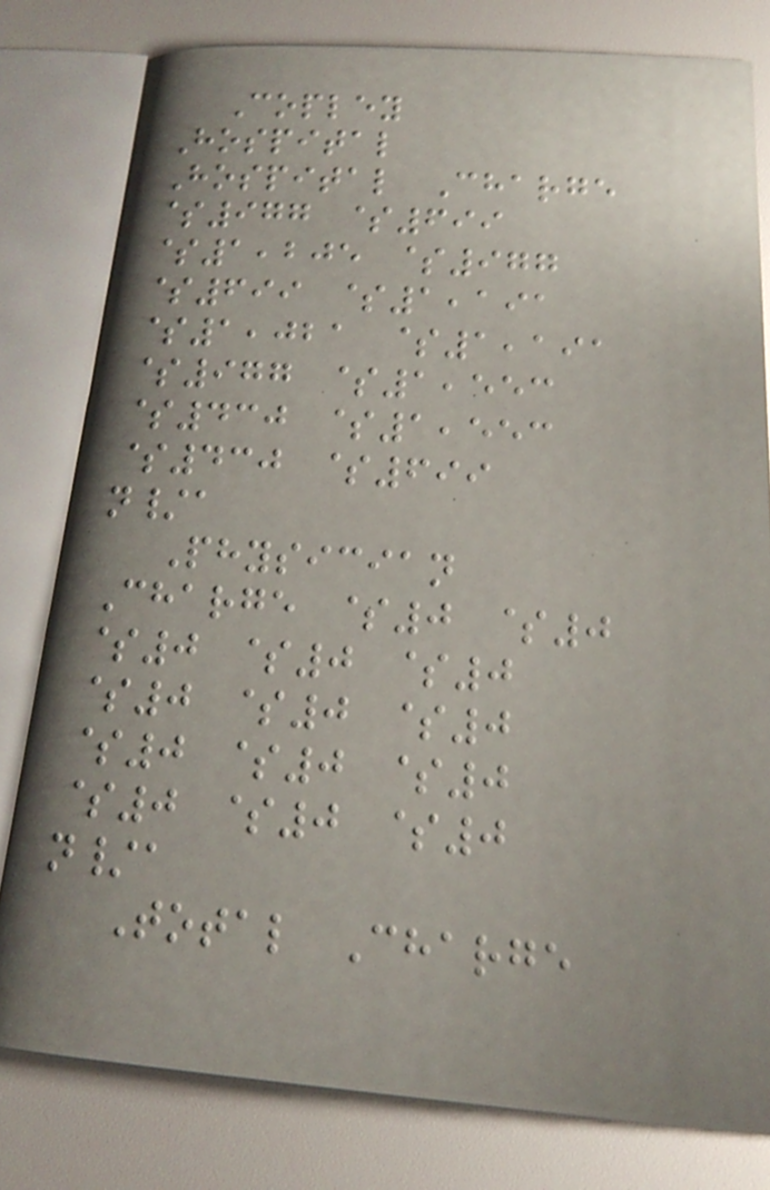Copley
Hospital
Hospital Charge
$977 $699
$1,205 $977
$699 $1,191
$1,021 $1,191
$977 $1,553
$430 $1,553
$430 $699
n/a
Physician
Charge $0 $0
$0 $0 $0
$0 $0 $0
$0 $0 $0
$0 $0 $0
n/a
Total Charge
